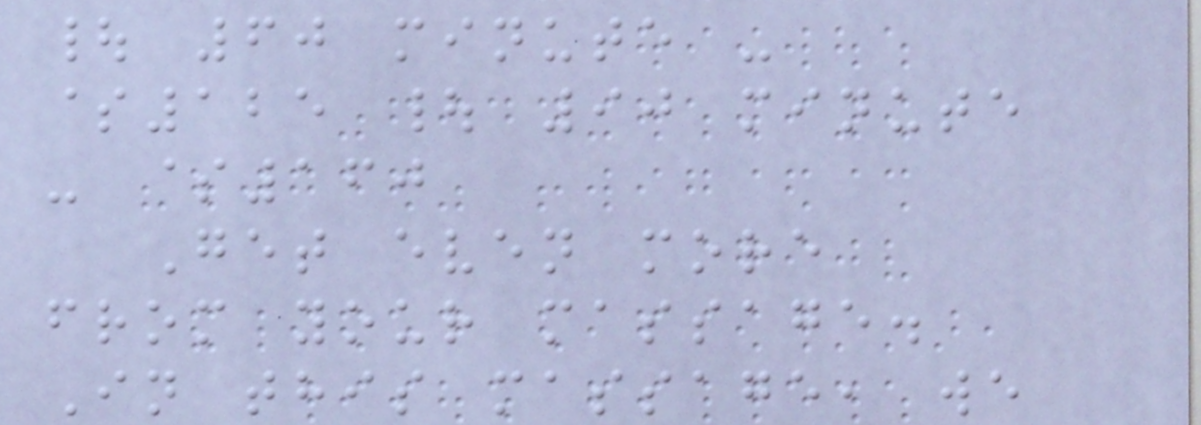| 60 minute -
$125 | 90 minute
- $160
Get even more
from your massage.
In this massage, we
